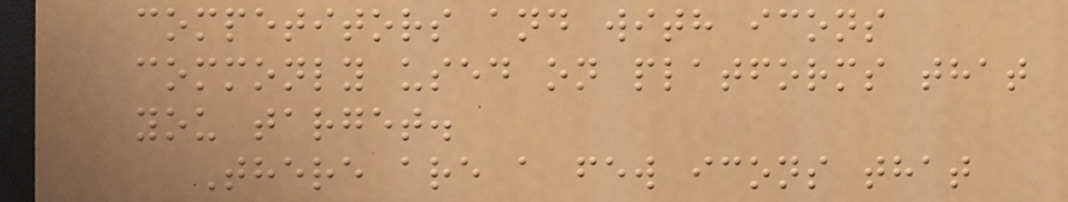competitors and with icons
commonly used on platforms that
you target.
There are a few icons that
